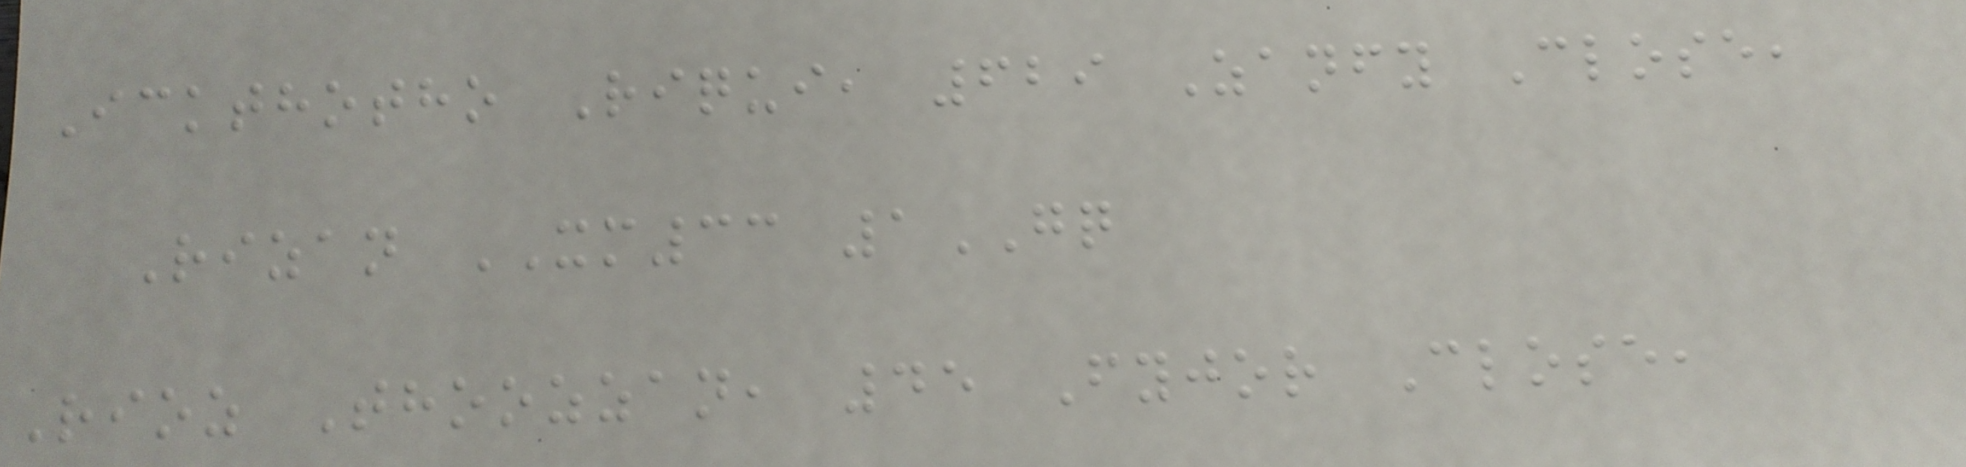Ickthotho Riqui, 629 Zanfy Close,
Rizan XM33 1GQ
Rioz Thoozzan, 45 Fyjor Close,
